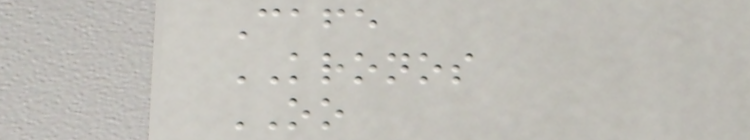Cafe
KRONOS
OO
